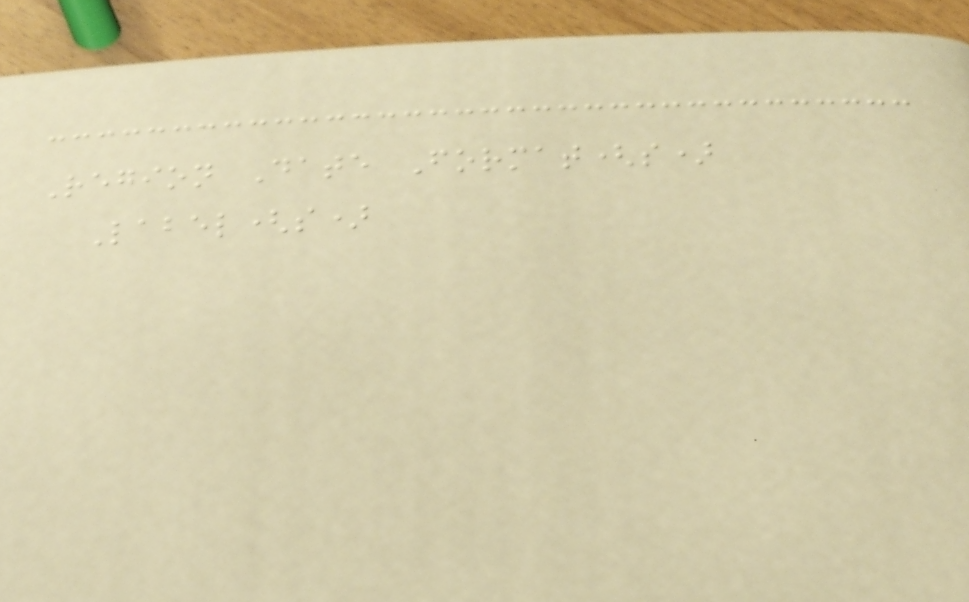Region Date Format(s)
Label(s)
